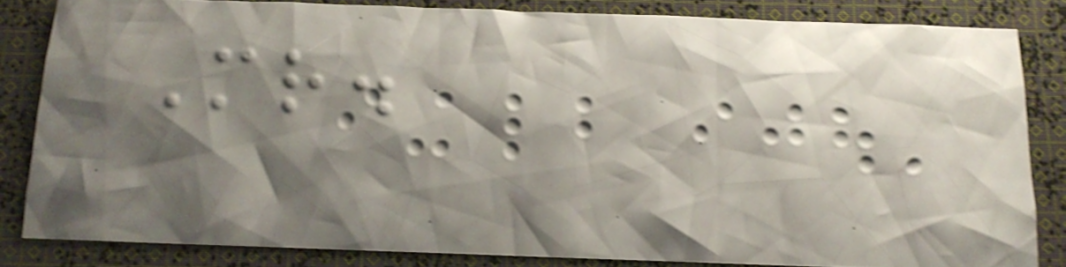Mr.
